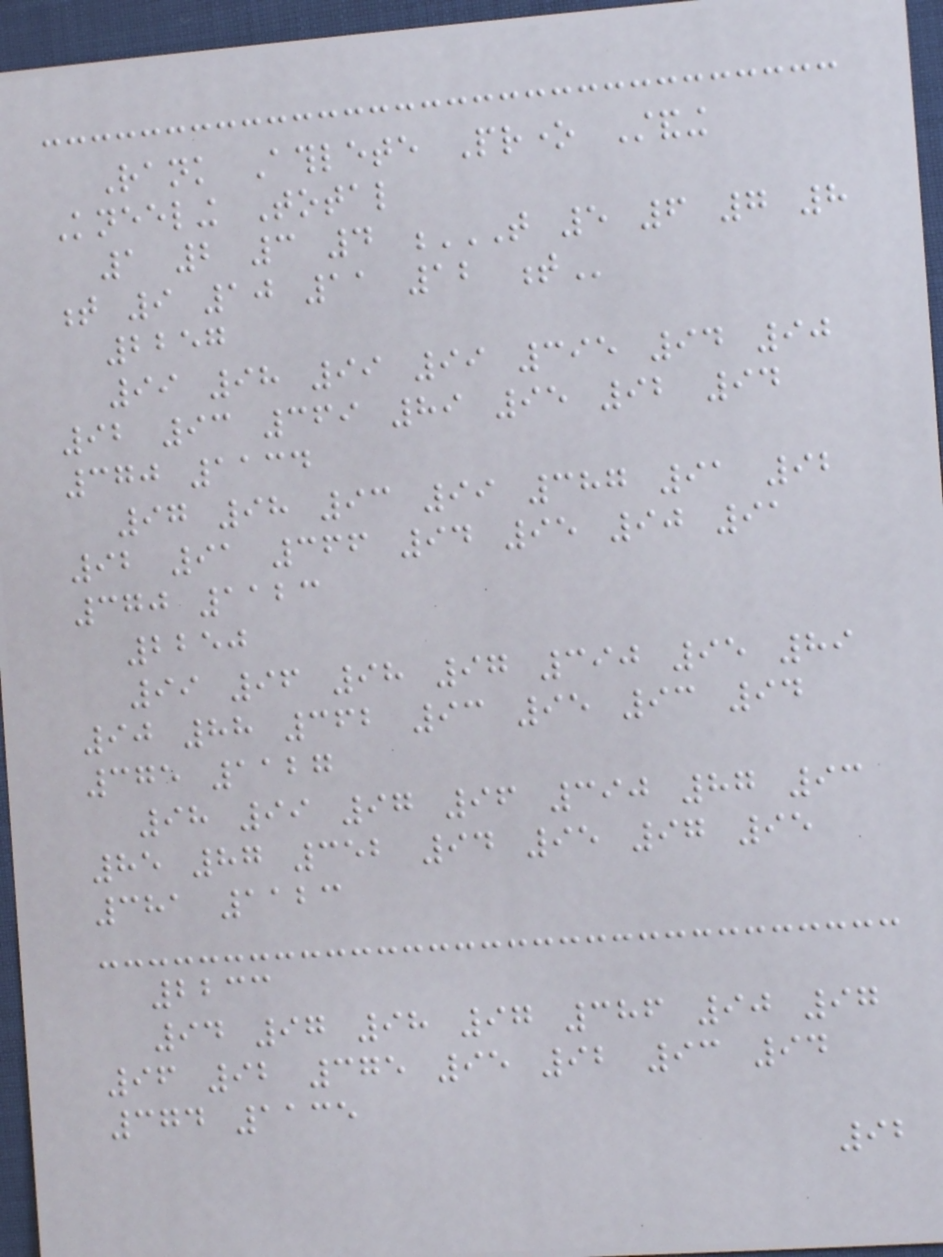Rank Athlete Prone Standing
Kneeling Total
1 2 3 4 T 5 6 7 8
T 9 10 11 12 T
2257
99 98 99 99 395 94 90
92 93 369 89 95 92 94
370 1134
97 98 93 99 387 91 92
92 91 366 94 95 90 91
370 1123
2250
99 96 98 97 390 95 89
90 88 362 93 95 93 94
375 1127
98 99 97 96 390 87 93
85 87 352 94 95 97 95
381 1123
2233
94 97 98 97 386 90 97
96 92 375 95 92 93 94
374 1135
92
